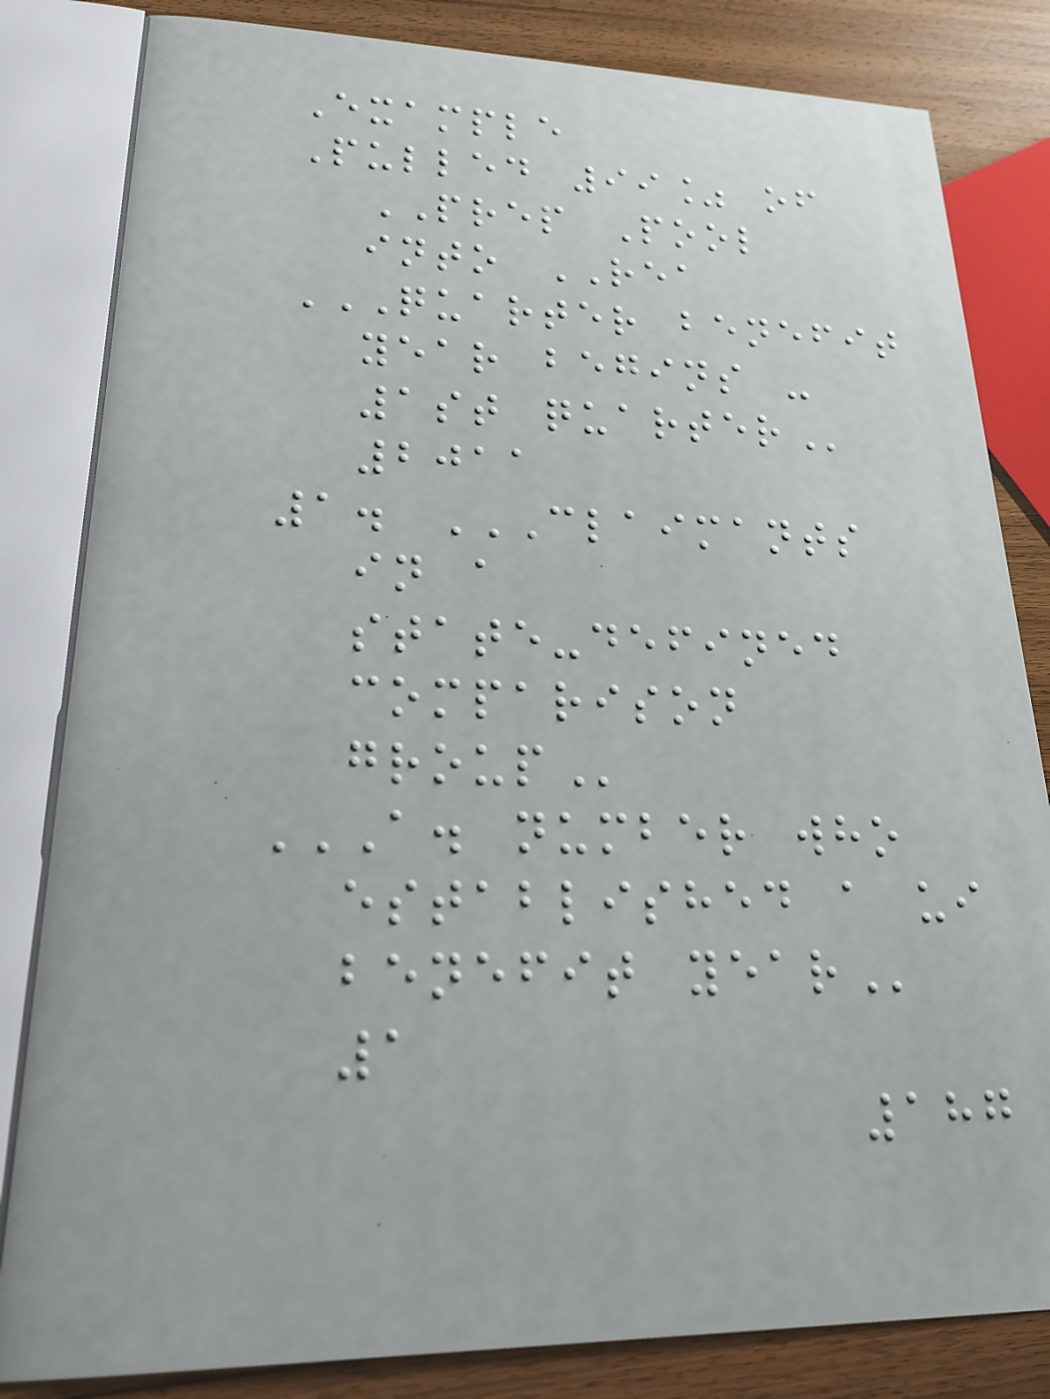Example
Pulled 99% of
PREP Pool
into REA
QUARTER BENEFIT
YEAR BEGINS -
1ST QUARTER
2011
1. CLAIMANTS
IN A
STATE-DEFINED
COMPARISON
GROUP
A. NUMBER WHO
ESTABLISHED A UI
BENEFIT YEAR
1
187
